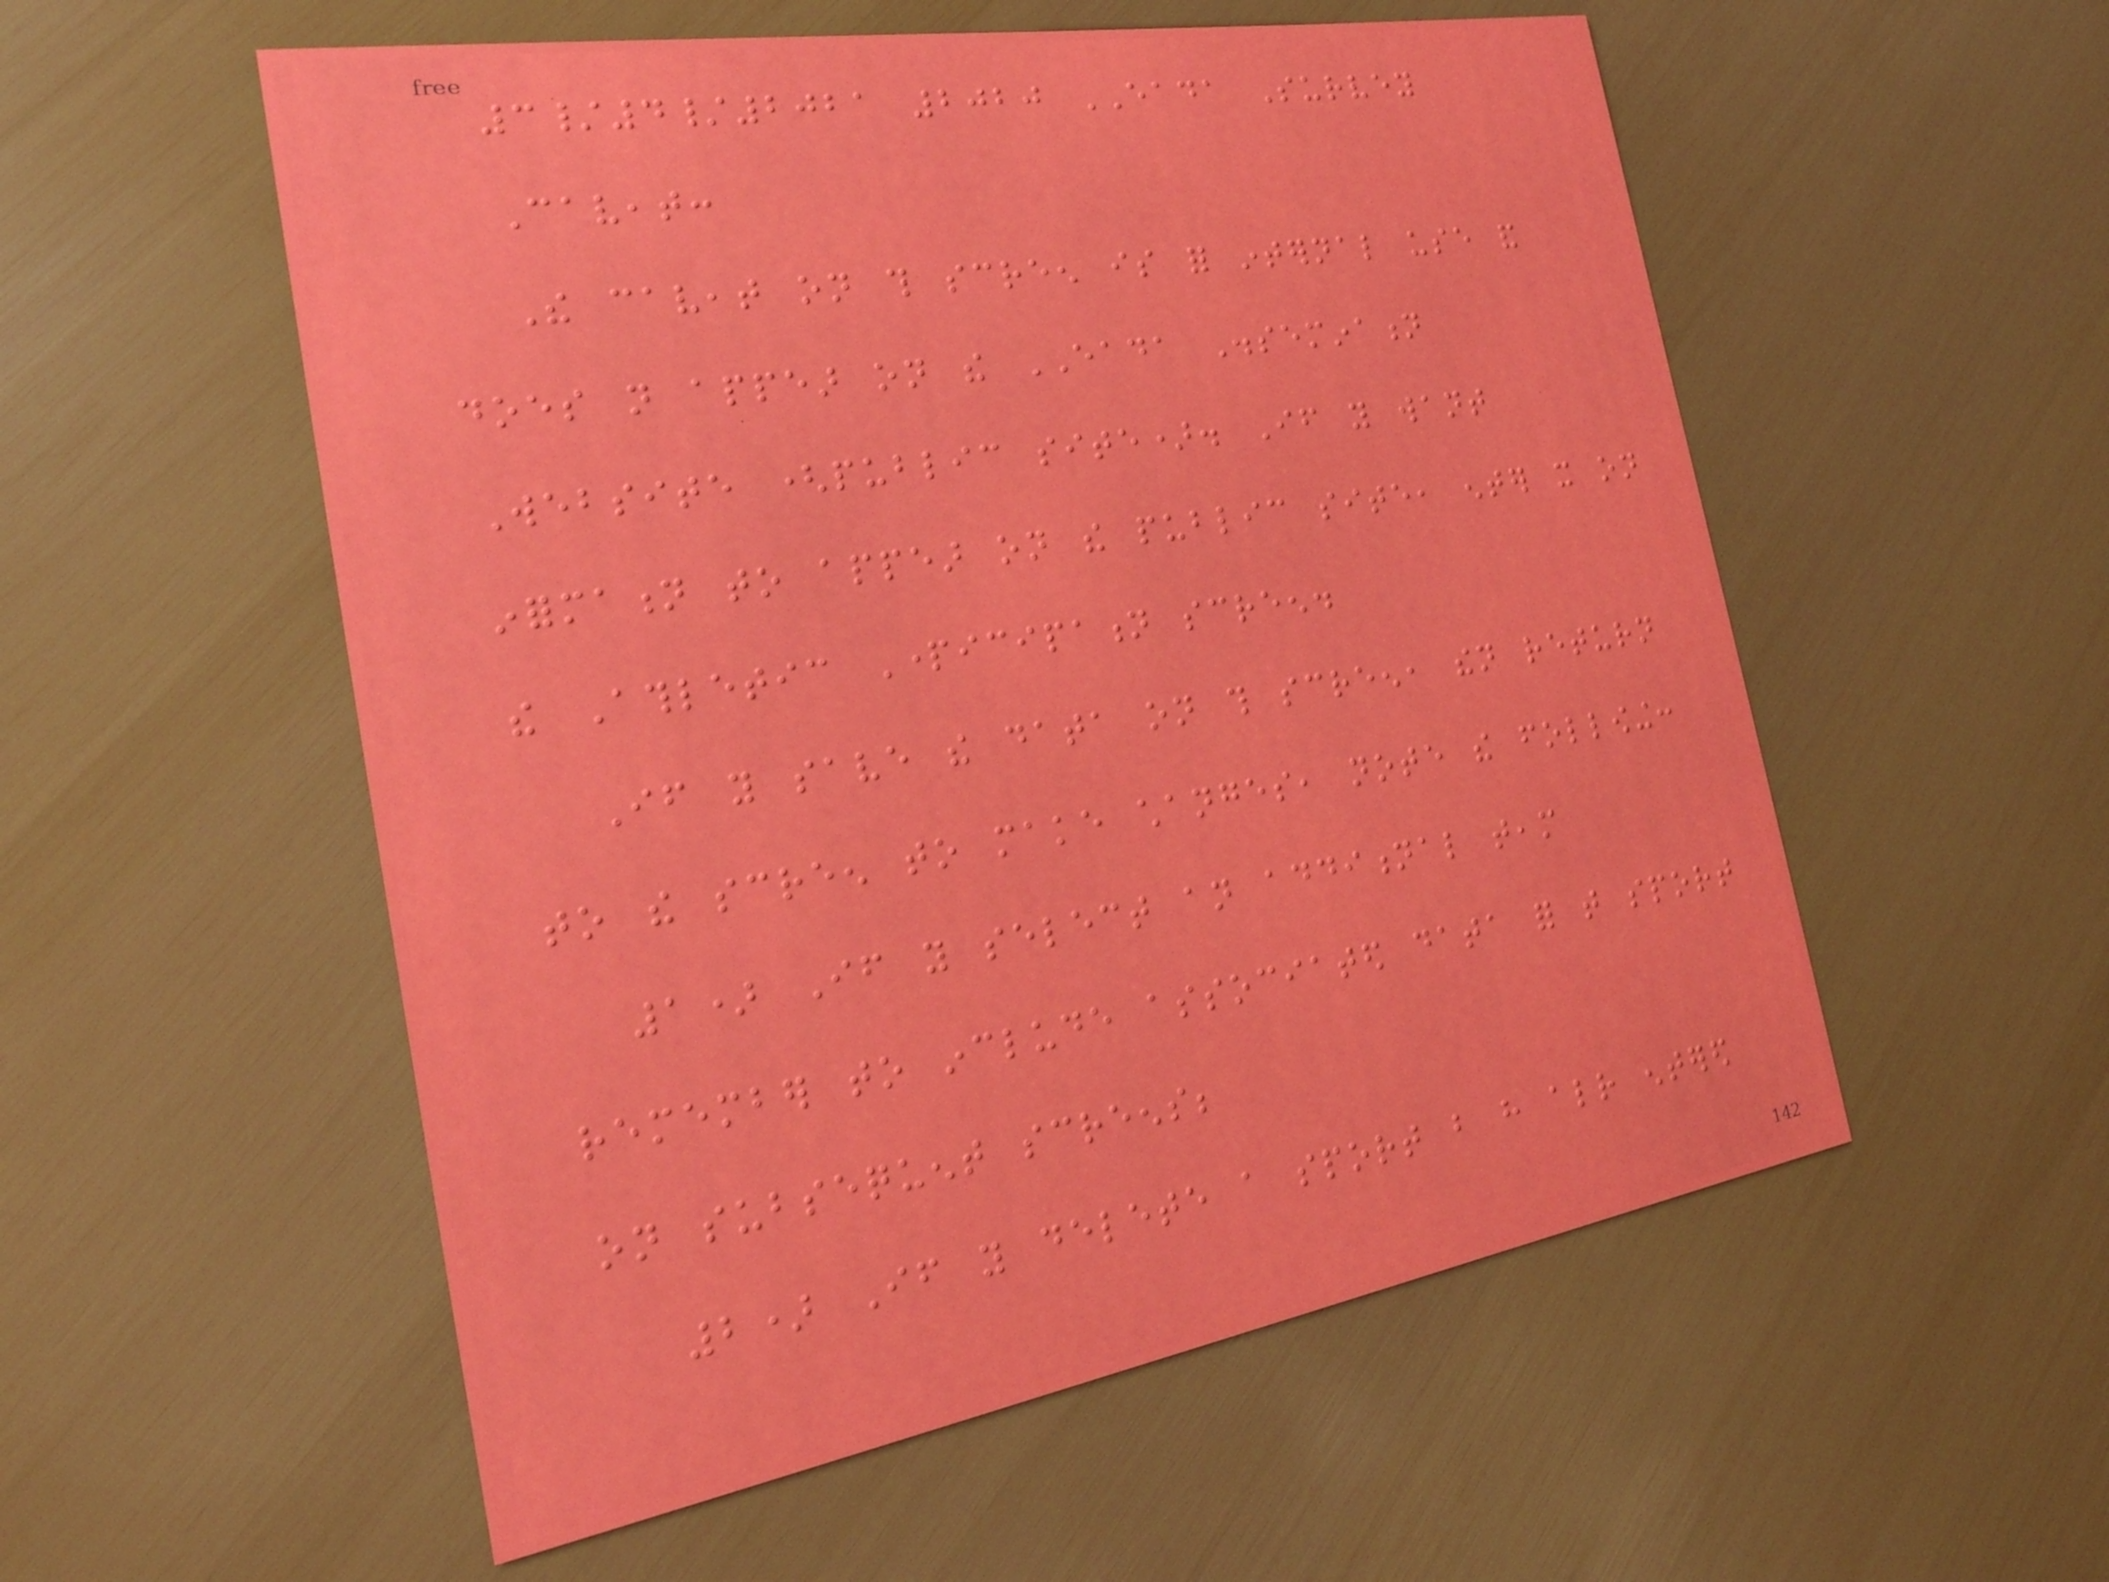3/4/2021 2020 EADA Survey
Caveat:
The caveat on this screen is for internal use and
does not appear on the EADA Dissemination
Website (public site). If you want
information to appear on the public site, enter it on
the Athletic Participation screen.
If you save the data on this screen, then return
to the screen to make changes, note the following:
1) If you select an additional team
remember to include associated data for that sport
on subsequent screens;
2) If you delete a sport but have already entered
